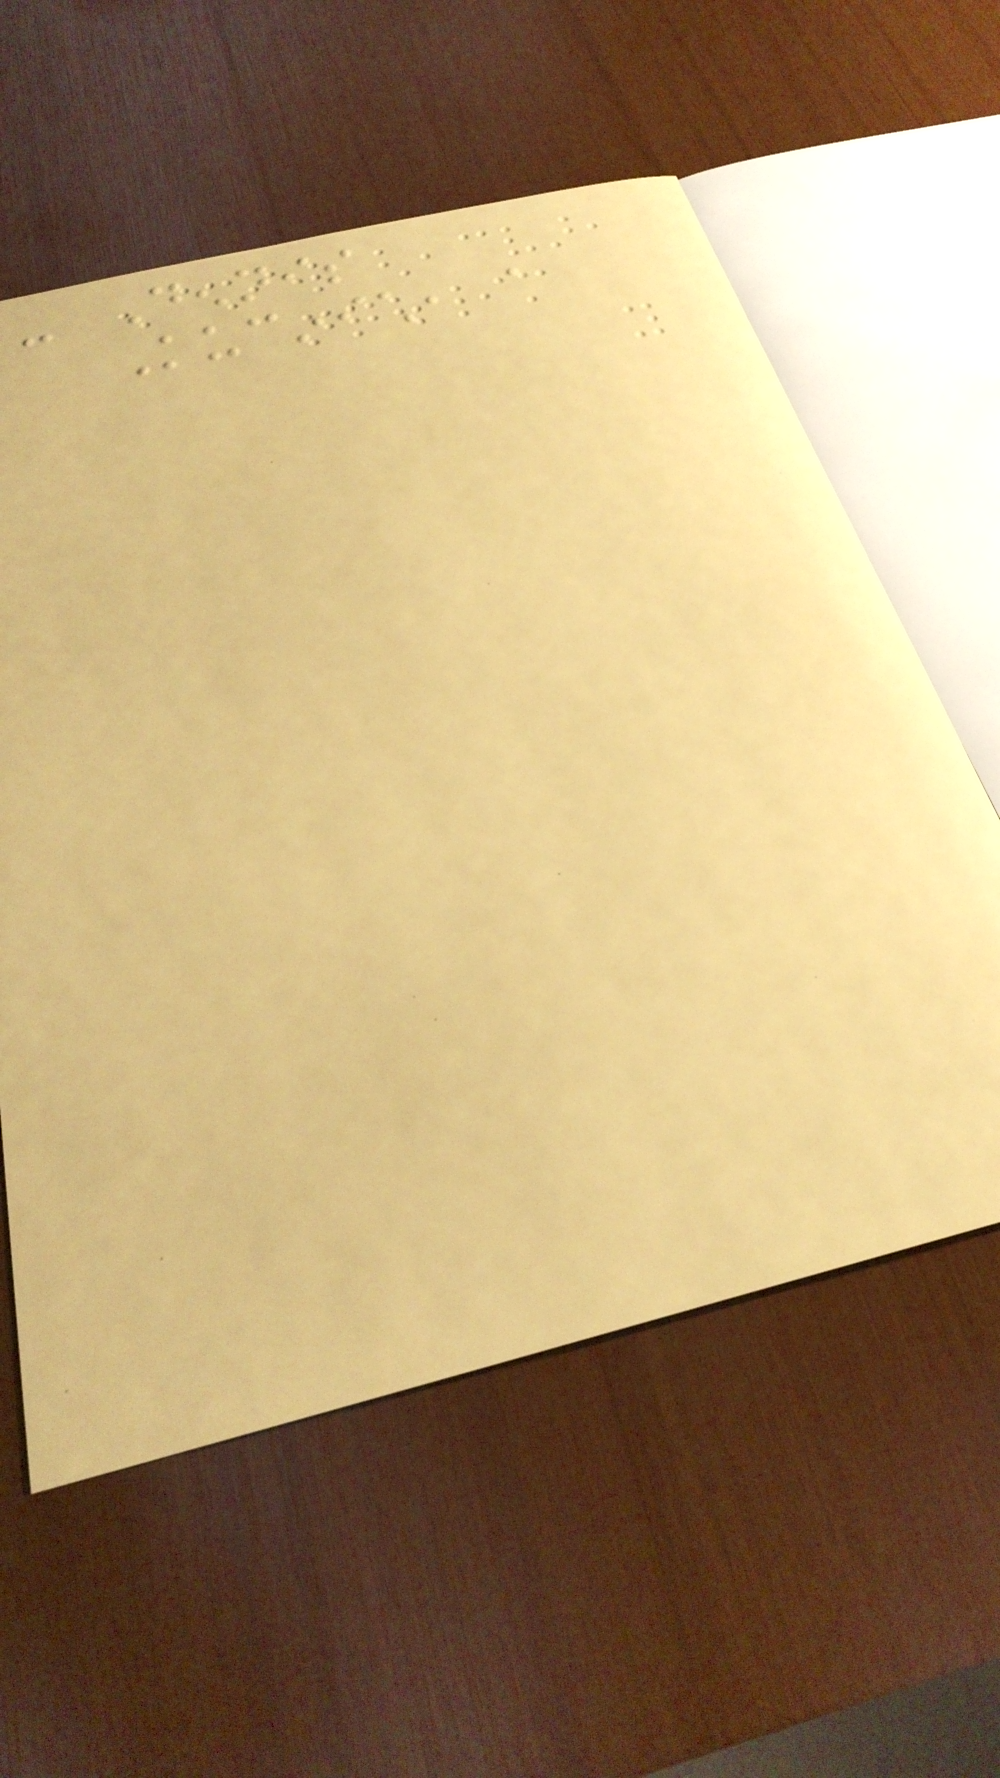- Dennis
Kucinich, a
